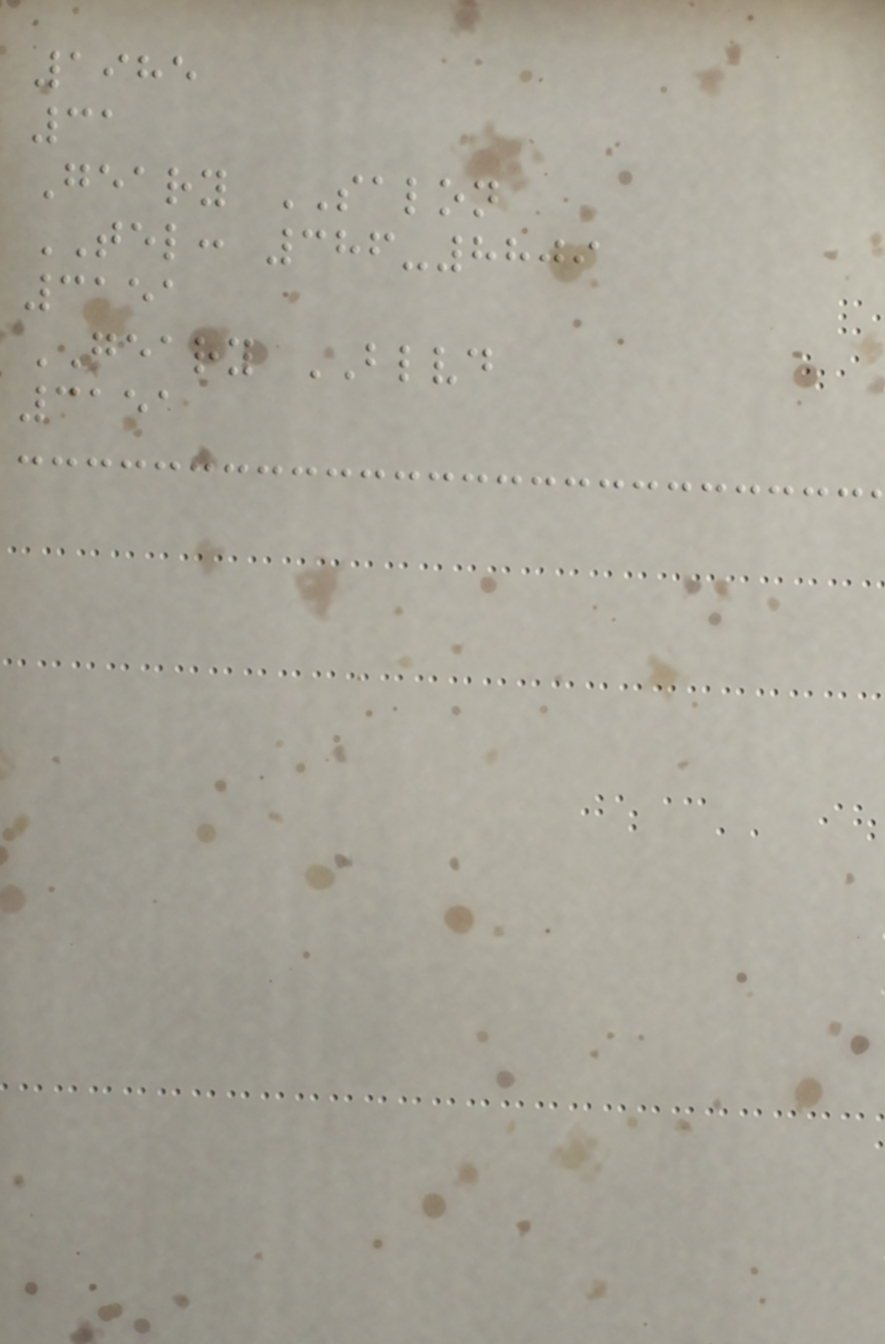1985
31
Geary SALON
TEL: 386-8809
3151
GEARY BLVD
3151
